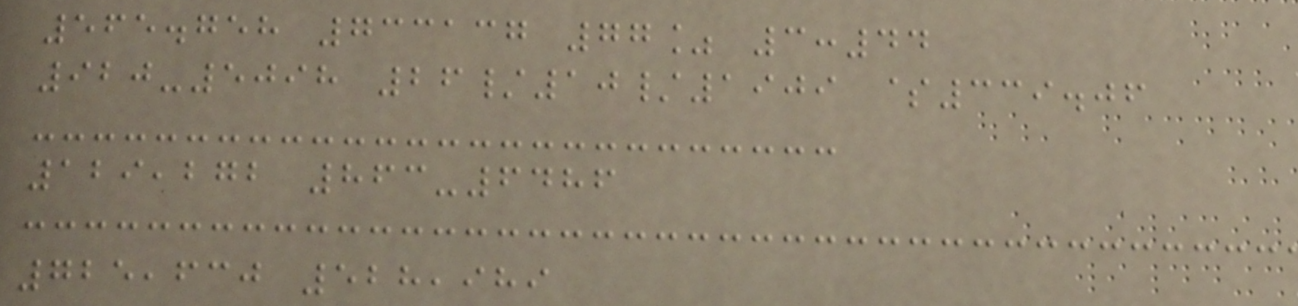565.758 733137 77% 3:44
920-5098 26/10/1909 $339.06
129,272 863-6486
725,630 528,989
